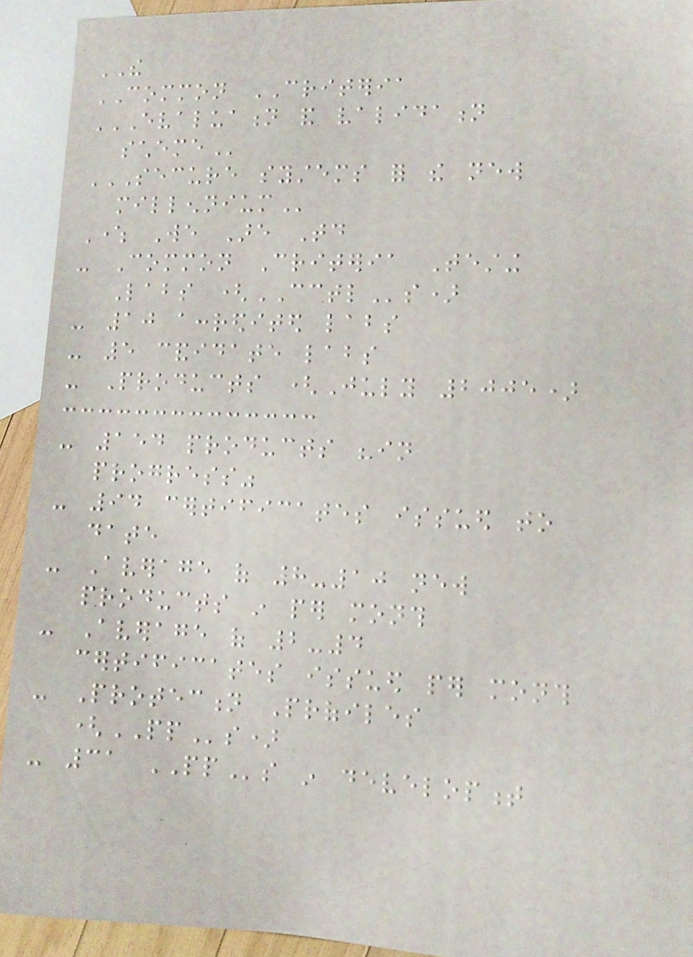THE
COMMON CRITERIA
EVALUATION AND VALIDATION
SCHEME
SECURE SYSTEMS FOR THE NEW
MILLENNIUM
Where We Are Today
- Common Criteria Testing
Labs (CCTLs)
- 10 accredited labs
- 5 candidate labs
- Products (July 2005)
- 154 products "in
progress"
- 94 certificates issued to
date
- Average of 8-10 new
products in per month
- Average of 2-4
certificates issued per month
- Protection Profiles
(PPs)
- 31 PPs in development
